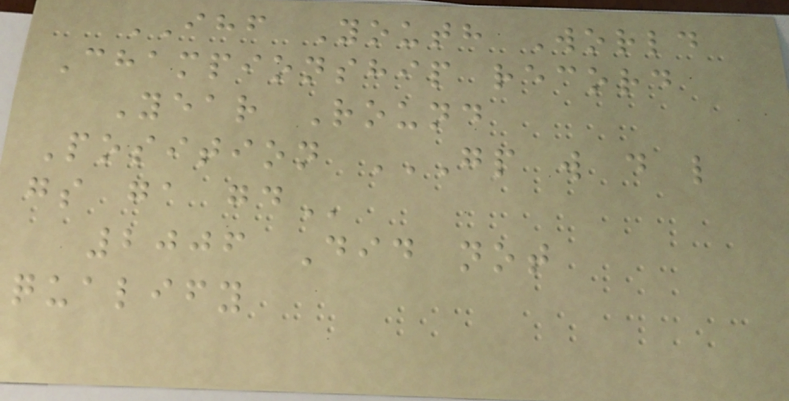IHF Youth World
Championship record
Year Round
Position GP W D L
GS GA GD
2006 Did not
qualify
